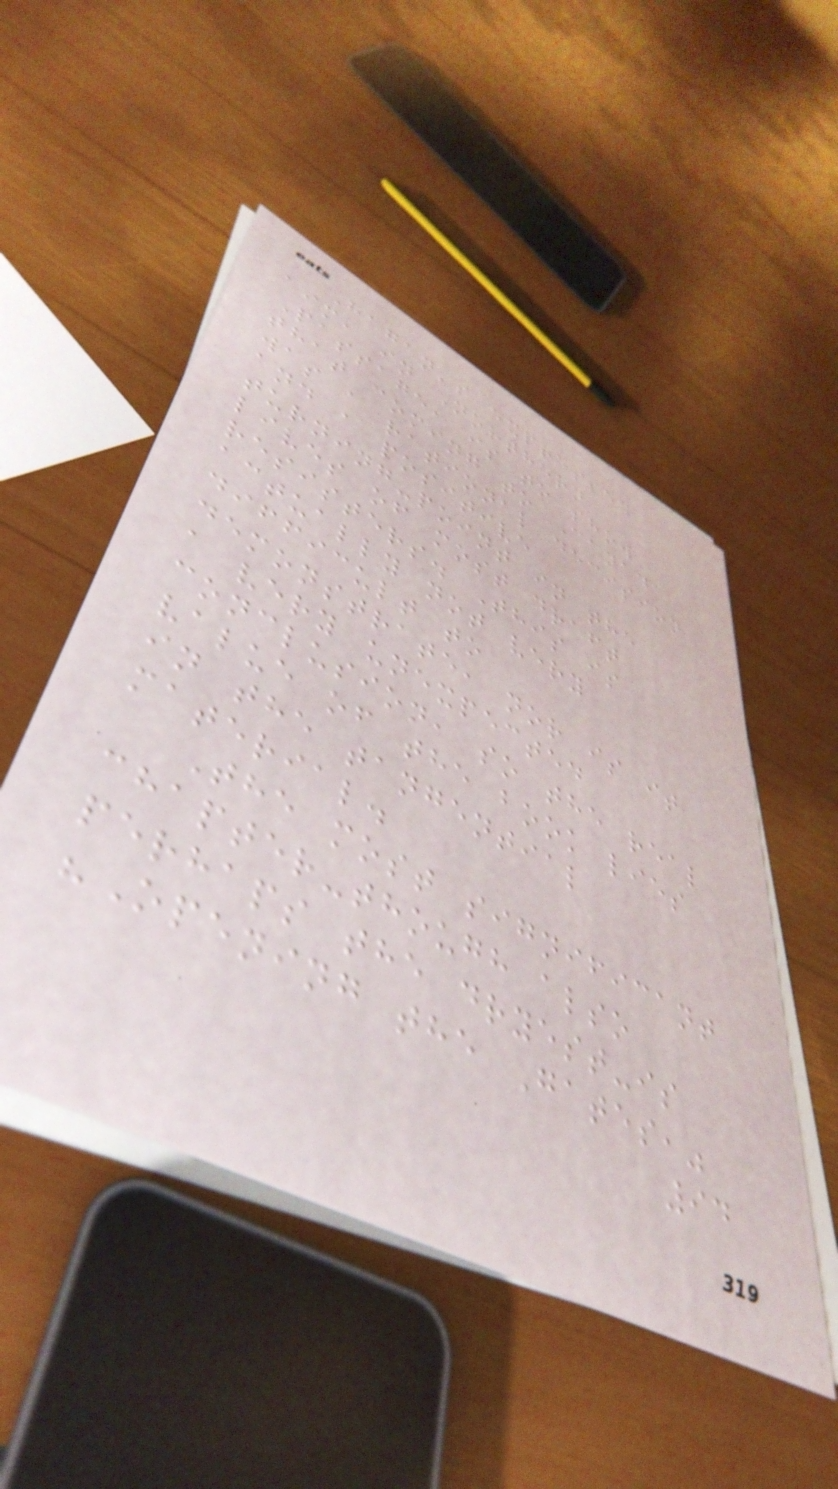Hagan's expressed
aim, in Northern
Passage, is to show
that coming to Canada
was a rational decision
and a positive
turning-point in the
lives of most draft
resisters. This is
actually not very
difficult to
demonstrate, nor is it
a very unexpected
conclusion, so the real
value of the book lies
in the tangential
material.
The most significant
chapter-though also
perhaps the dryest-is
"Opening the Gates,"
94
